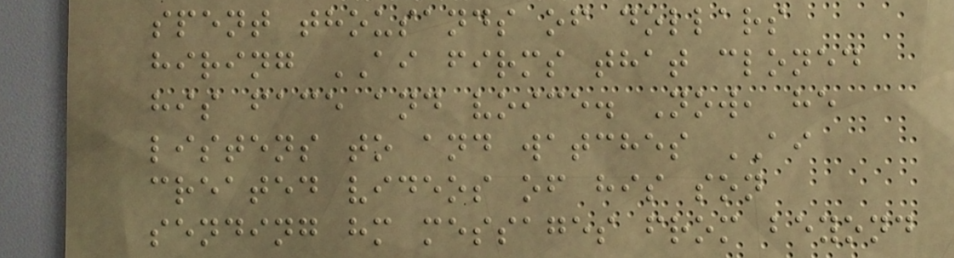spent thousands of dollars
hiring AI firms that cloned
his face and voice. Now, he
listens to and watches AI
created videos of his son
sending hm messages from beyond
